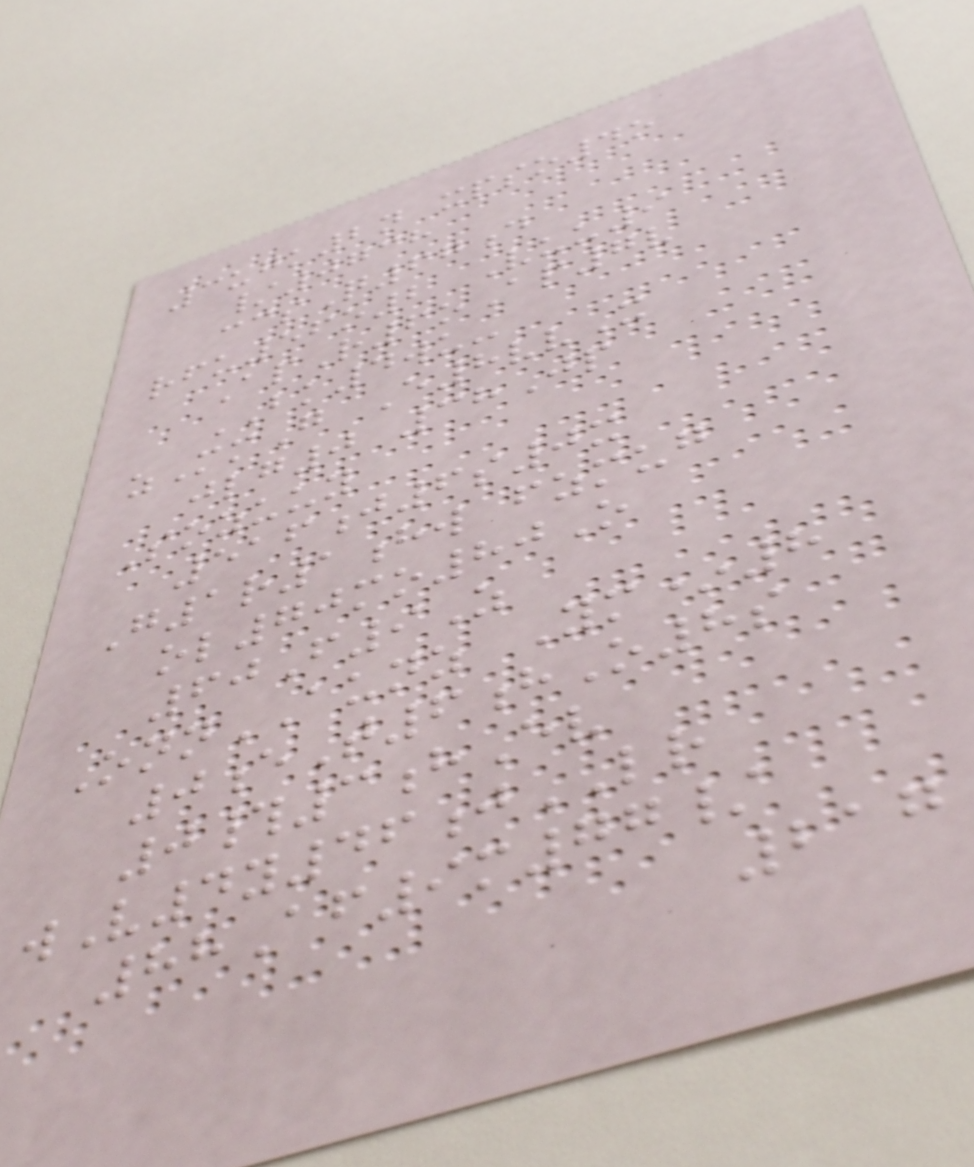3ugk2n xpso4o
/0738
ccsQ67d
rfu56o2 Vuu9
ApR6oAp7v
BK4wu-
zMmG E8vvX
jlg0 38Jp
Sozuuy
516j6s0x
G1r1hw fzmug
ol70mo80O
60F9Z
OnnAUNZ Ym*8
0eT6hO8s
0#3hEv
wV4y46jLR
88Af9m77/
217
